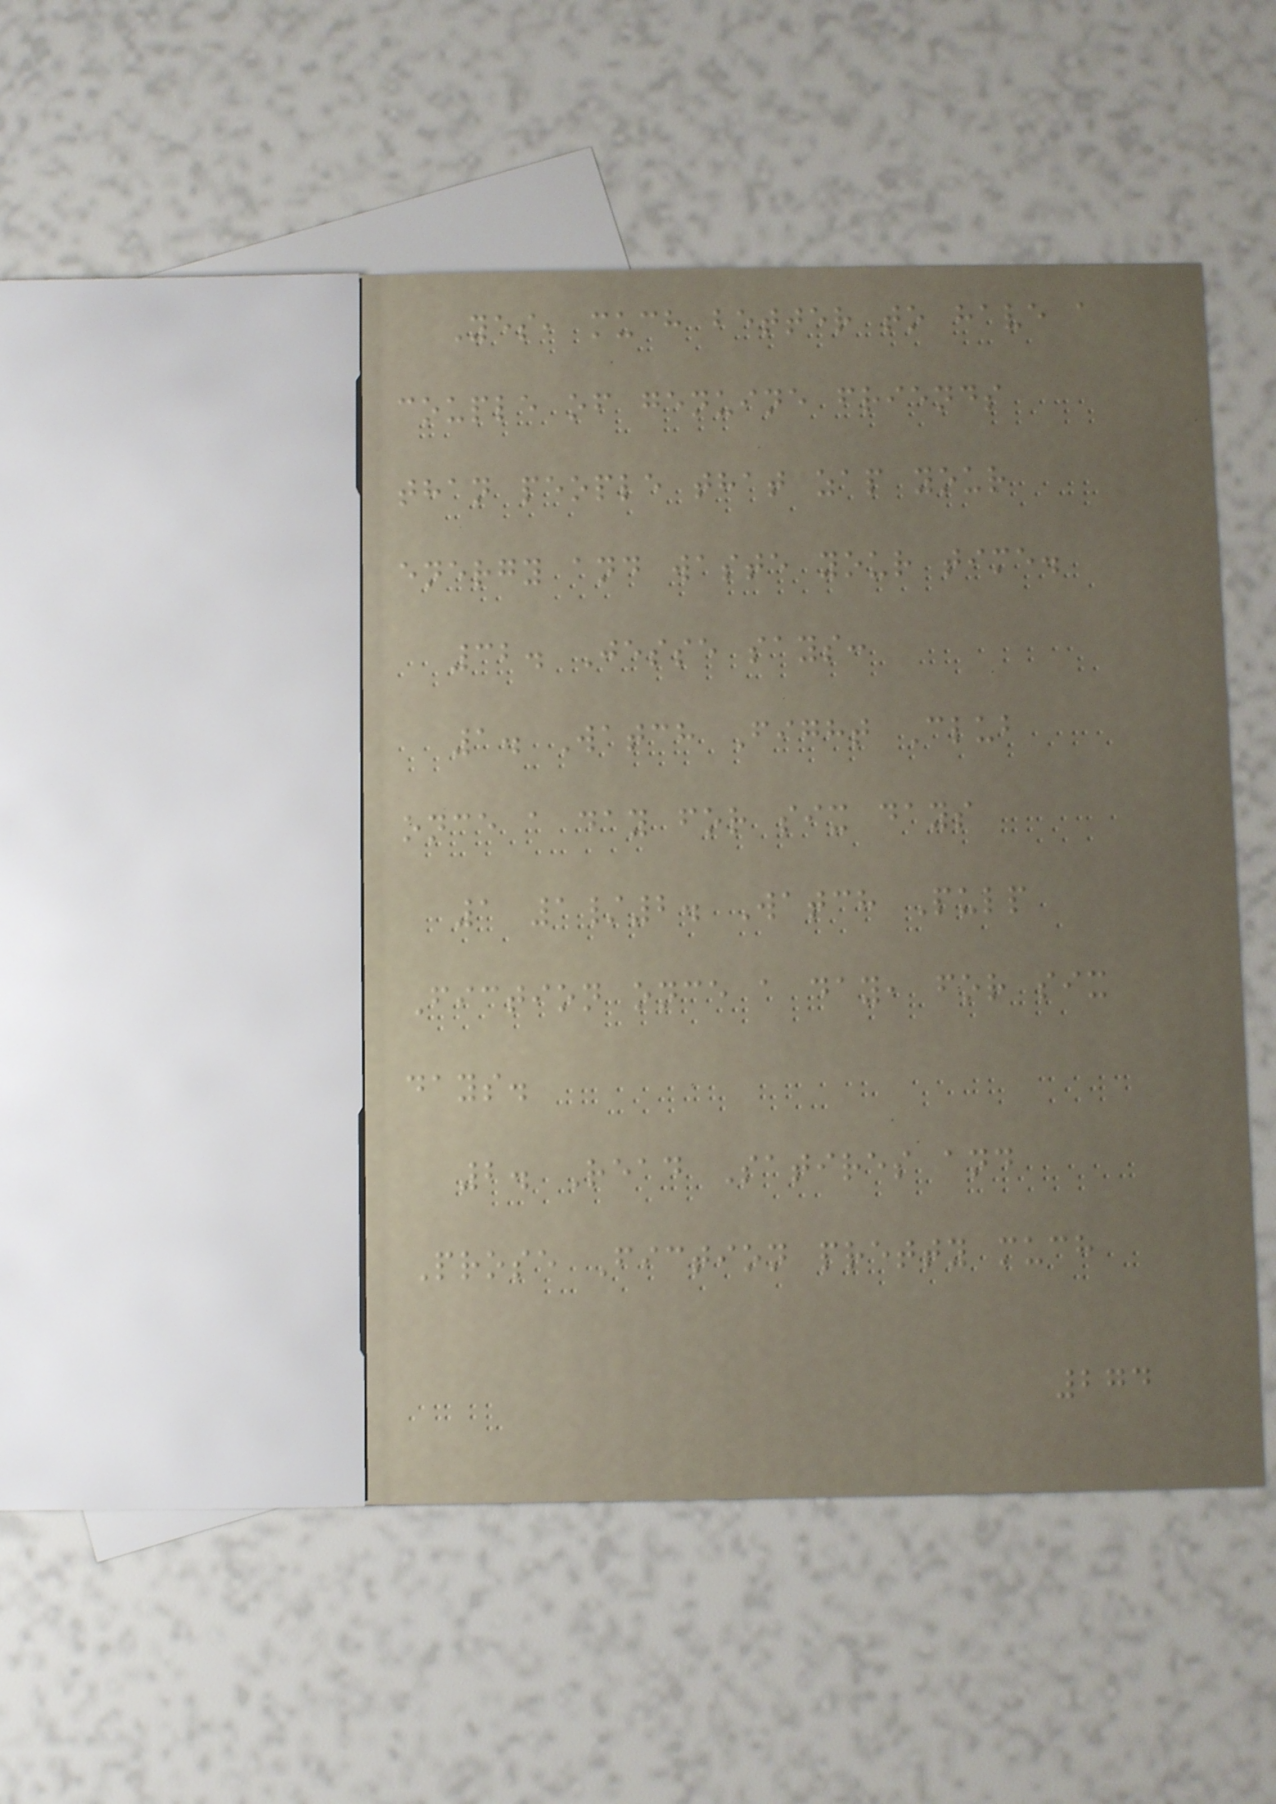Yes, much better to have a
couple of genuine friends
than people that zap your
energy and waste your time.
32. Jesse says:
1. Watch Fight Club
once a day for six days
1 1/2. Watch Pulp
Fiction once a day, for six
days.
2. Read Satires and
Prose Fiction pretty much
274
